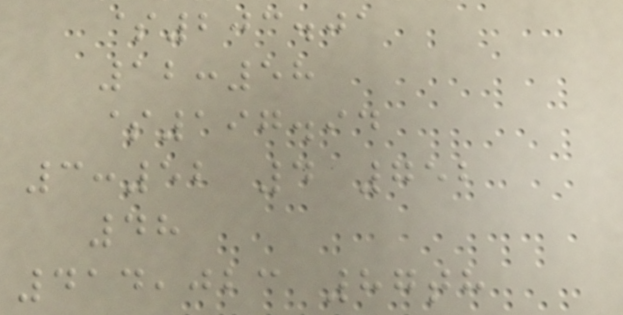$203.01
12:58
$197.94
3:52 4 752
48
414,023 87th
